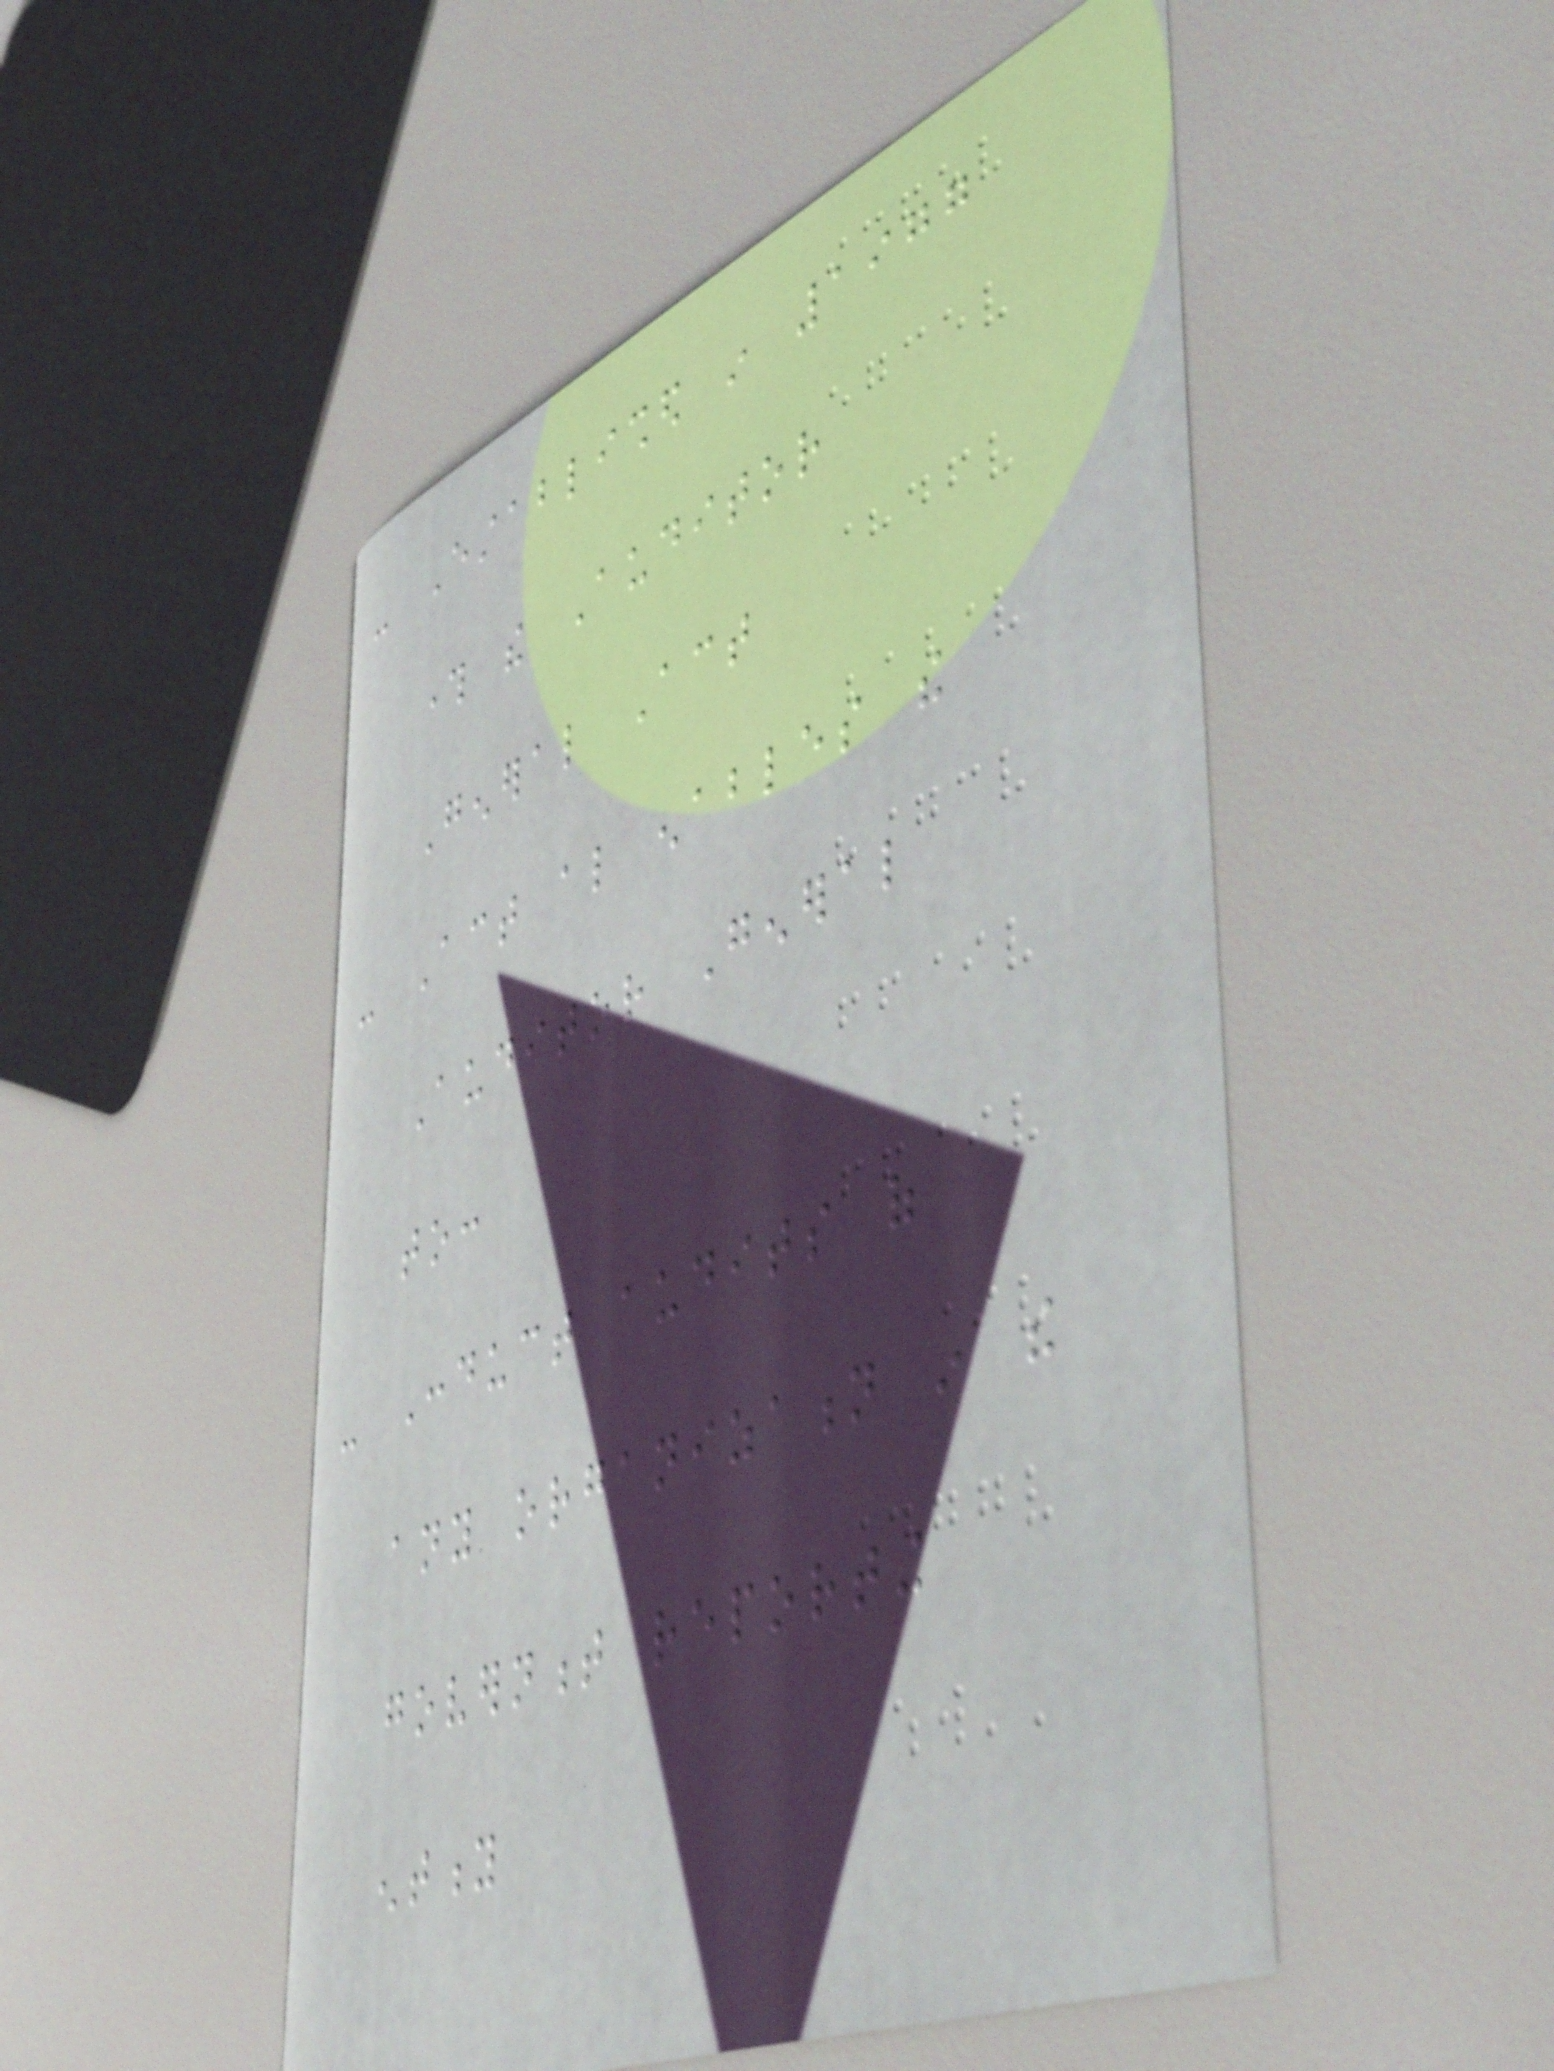- Established in 1977
through the Auditor
General Act
- Act also enables the
Auditor General
to:
- Conduct audits of
any organization in the
government reporting
entity
